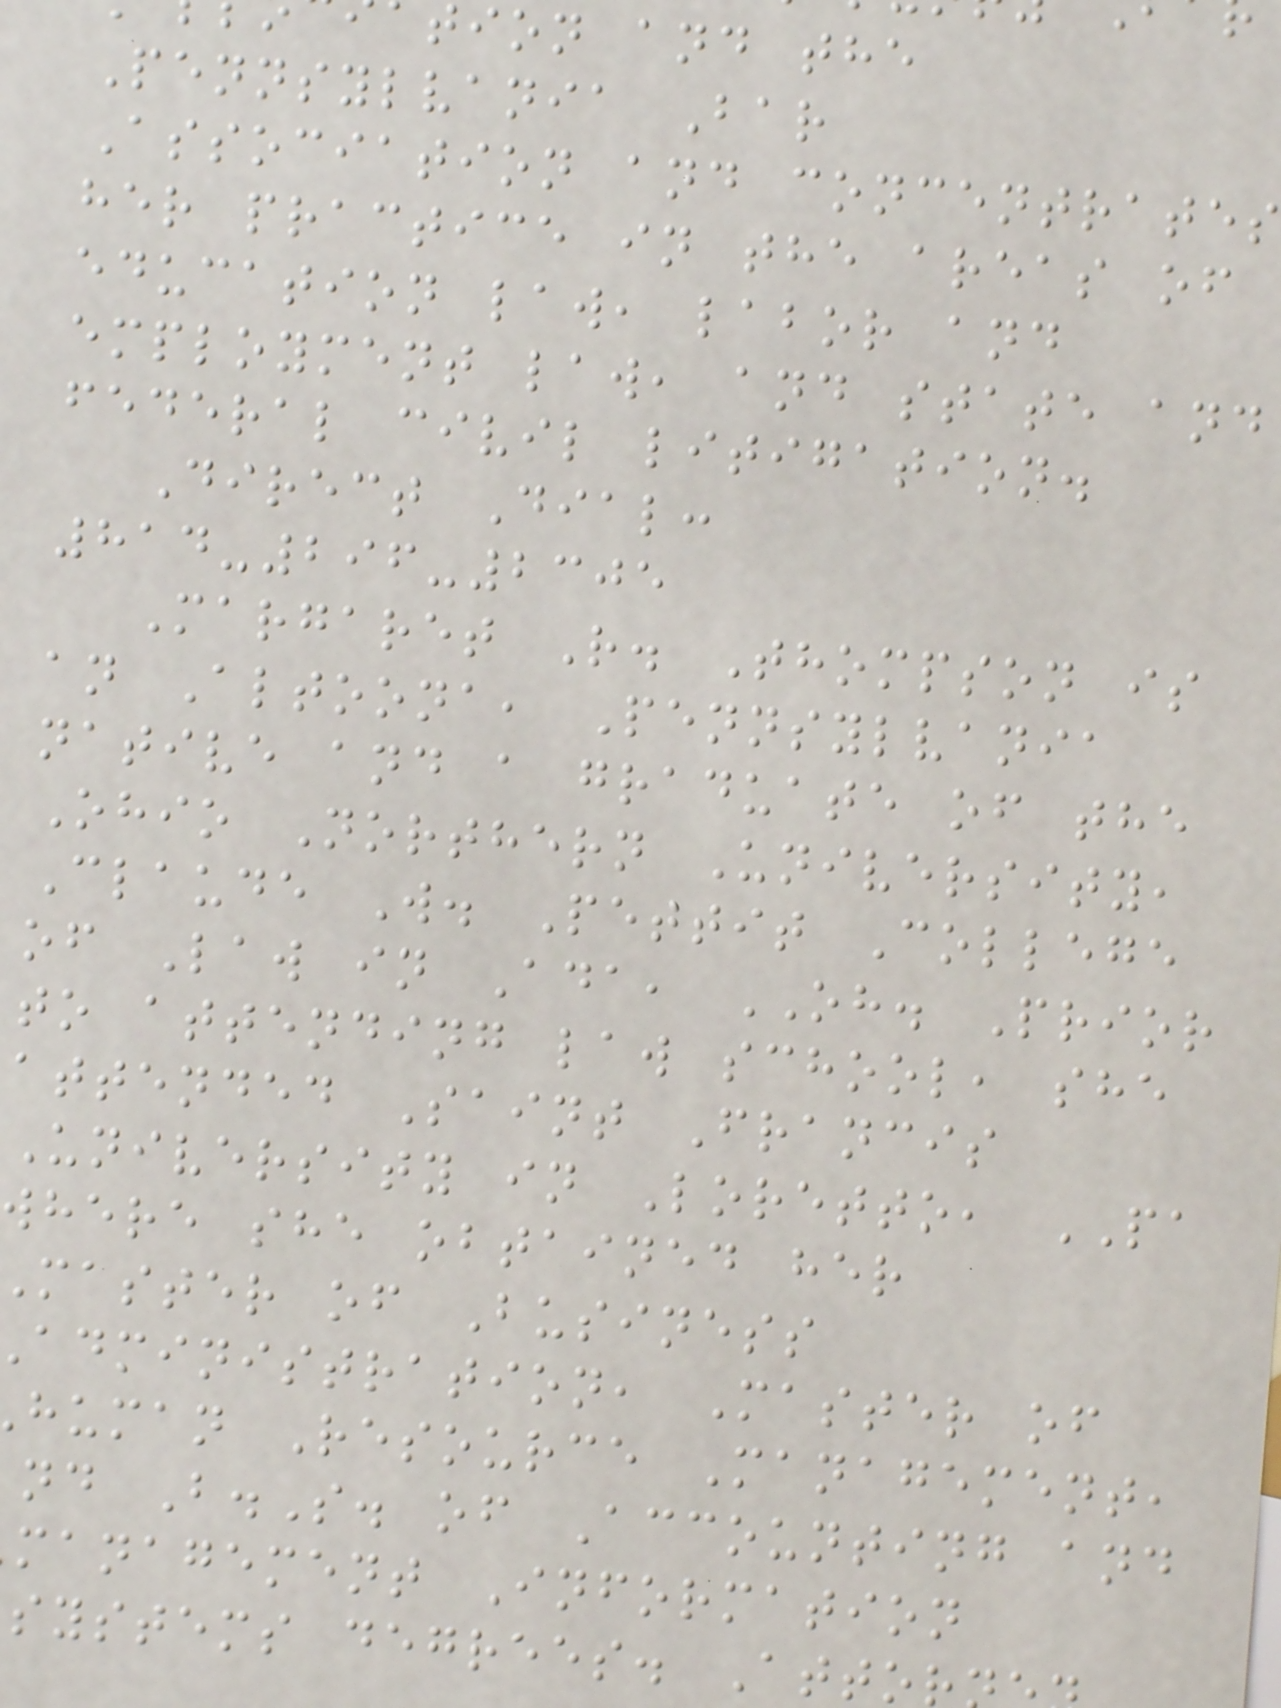tion and the
Pennsylvania Bar
Association and concentrates
her practice in the areas of
education law, labor and
employment law, and state and
federal civil litigation.
Direct Dial:
814-296-2305
Margaret R. Thompson is
an Altoona, Pennsylvania
native and a graduate of the
Ohio Northern University,
Claude W. Pettit College
of Law in Ada, OH. Prior
to attending law school, she
attended Saint Francis
University in Loretto, PA
where she obtained her
master of Business
administration, Master of
human Resource Management,
nd B.S. of Accounting and
management Information
systems degrees. Atto
